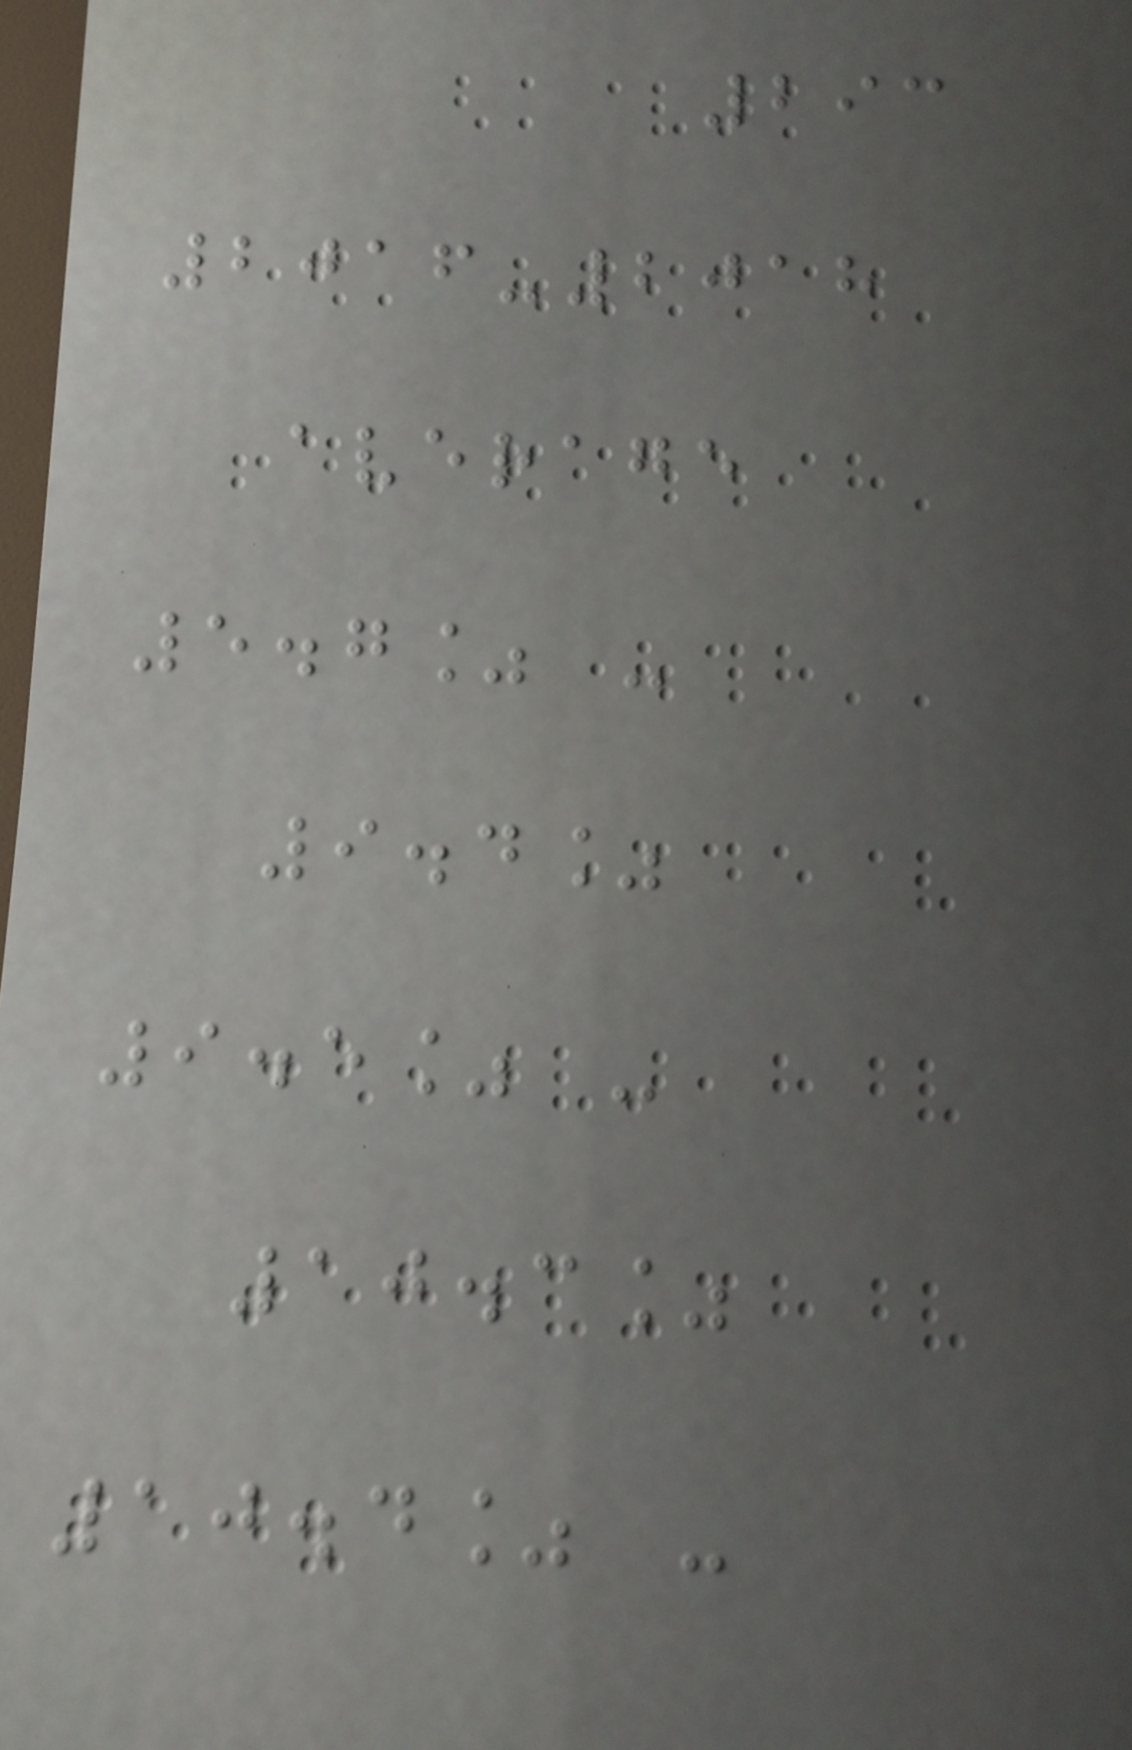293
2016-2018
average
5.7% -
9.4%
9.5% -
10.3%
10.4% -
